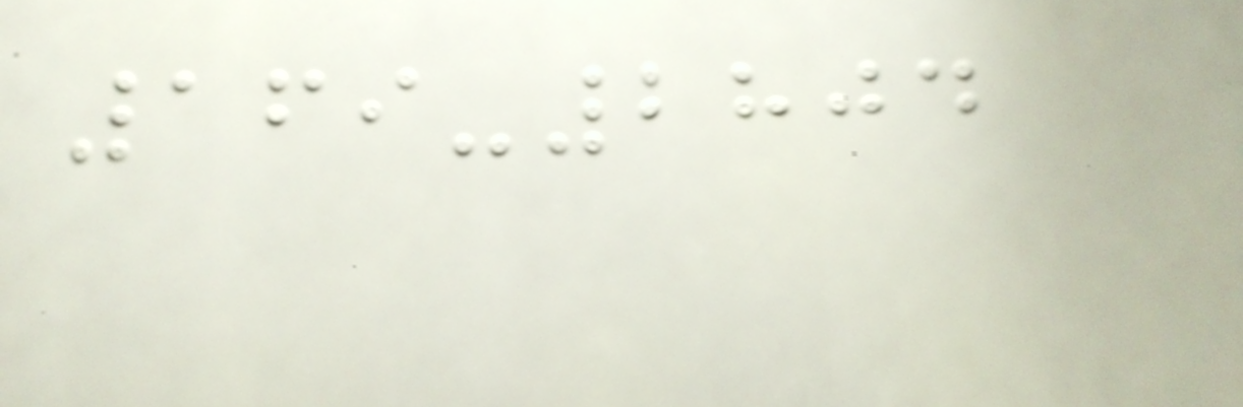169-2804
